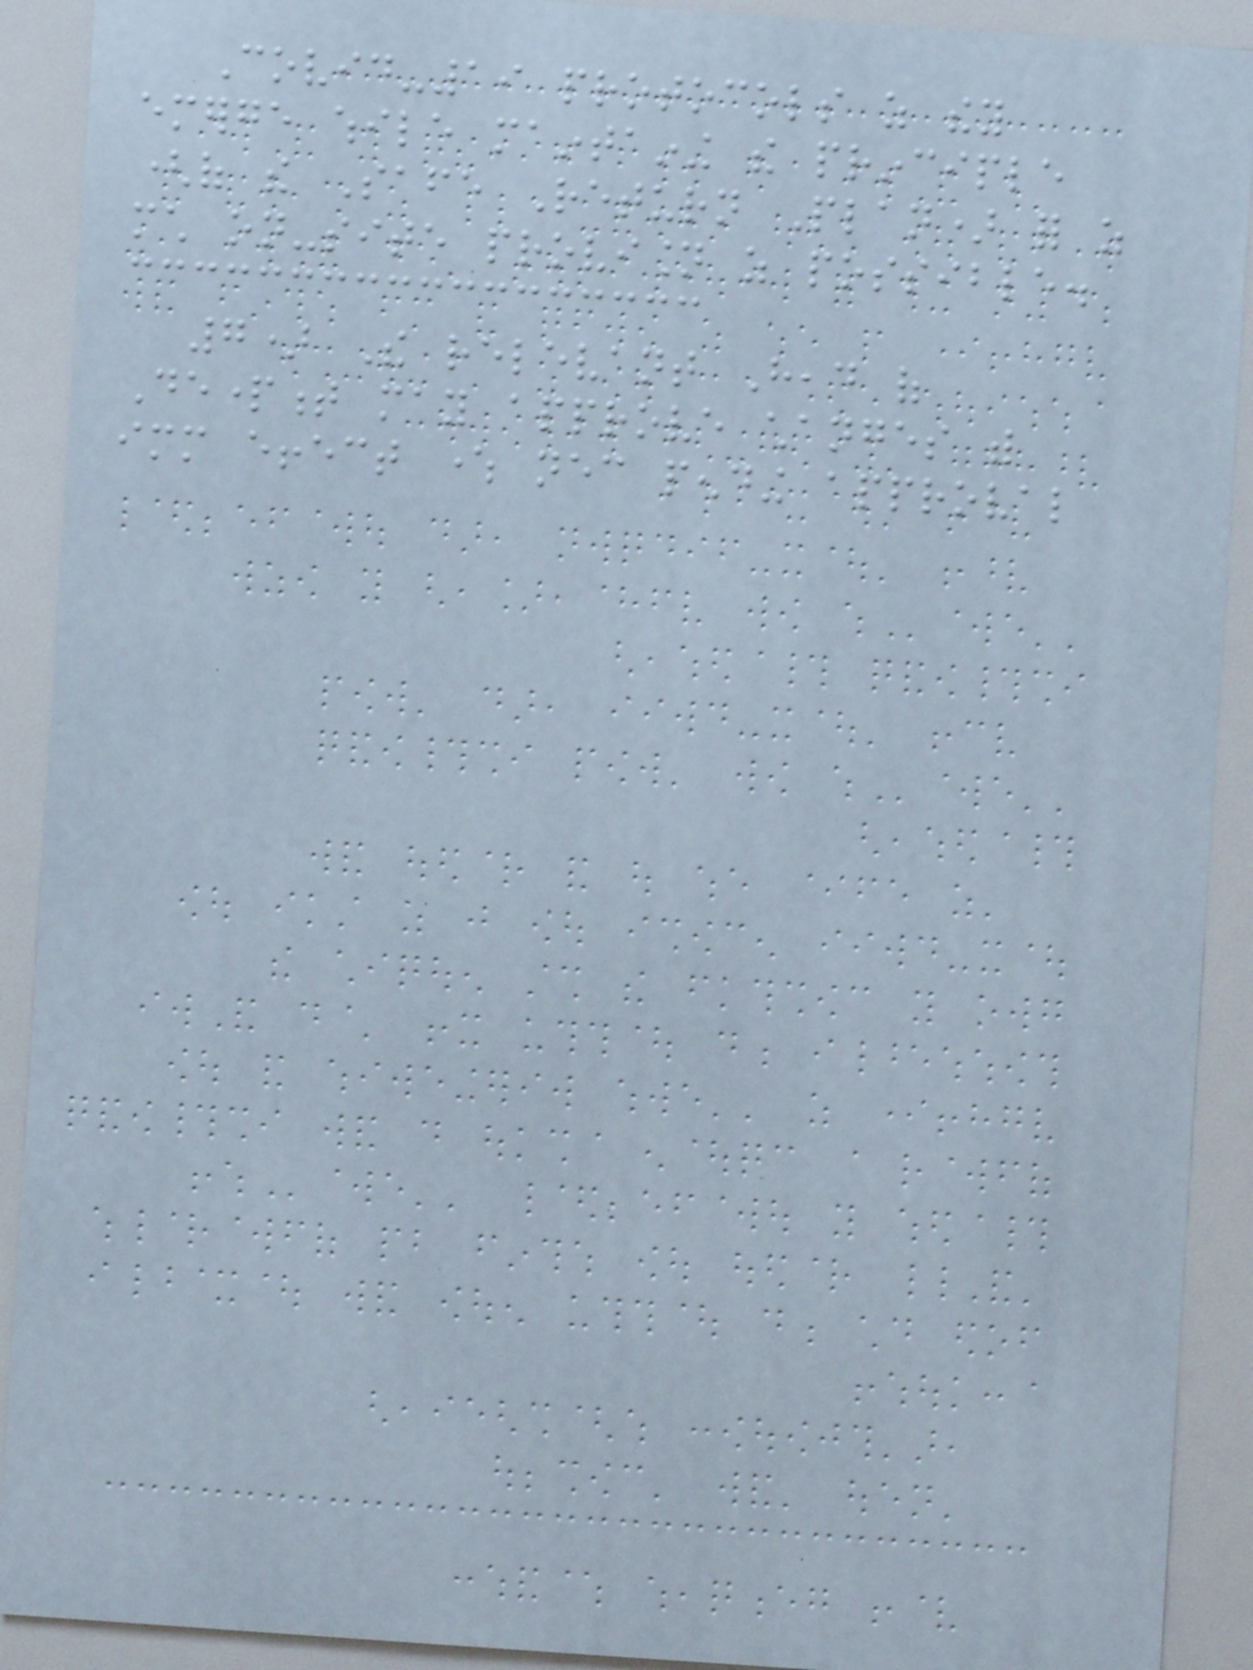Covid-19 protocols as they
emerge while maintaining the principle
(of the Safe Return Plan) for as
much on-site provision as possible.
7) The relevant Head of
Department may approve changes with
immediate effect where necessary pending approval
